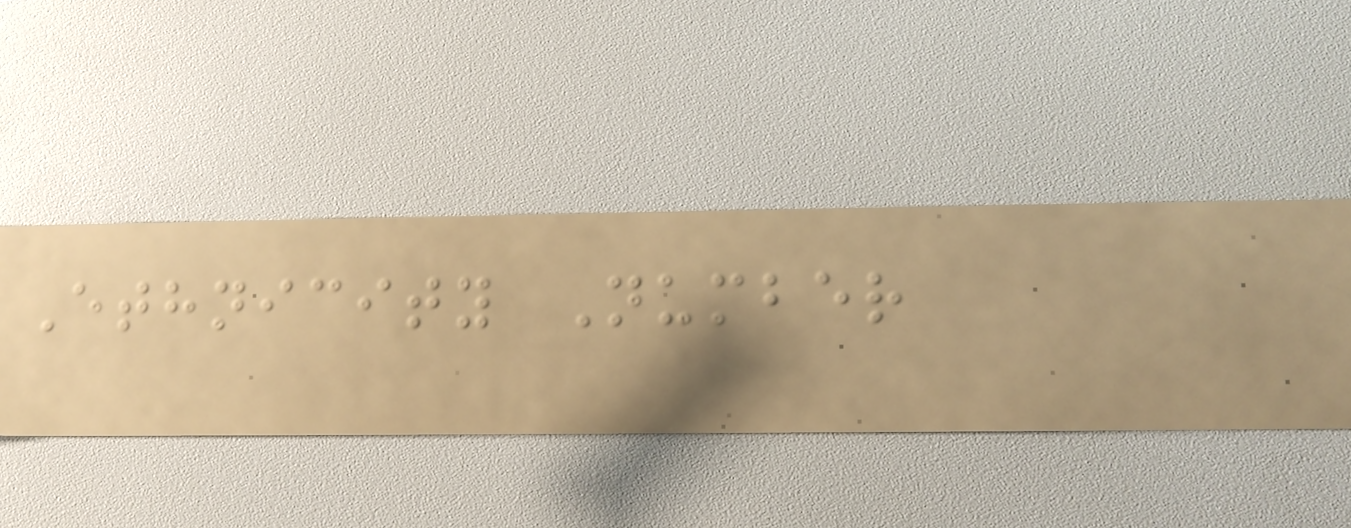Ethnicity Number
